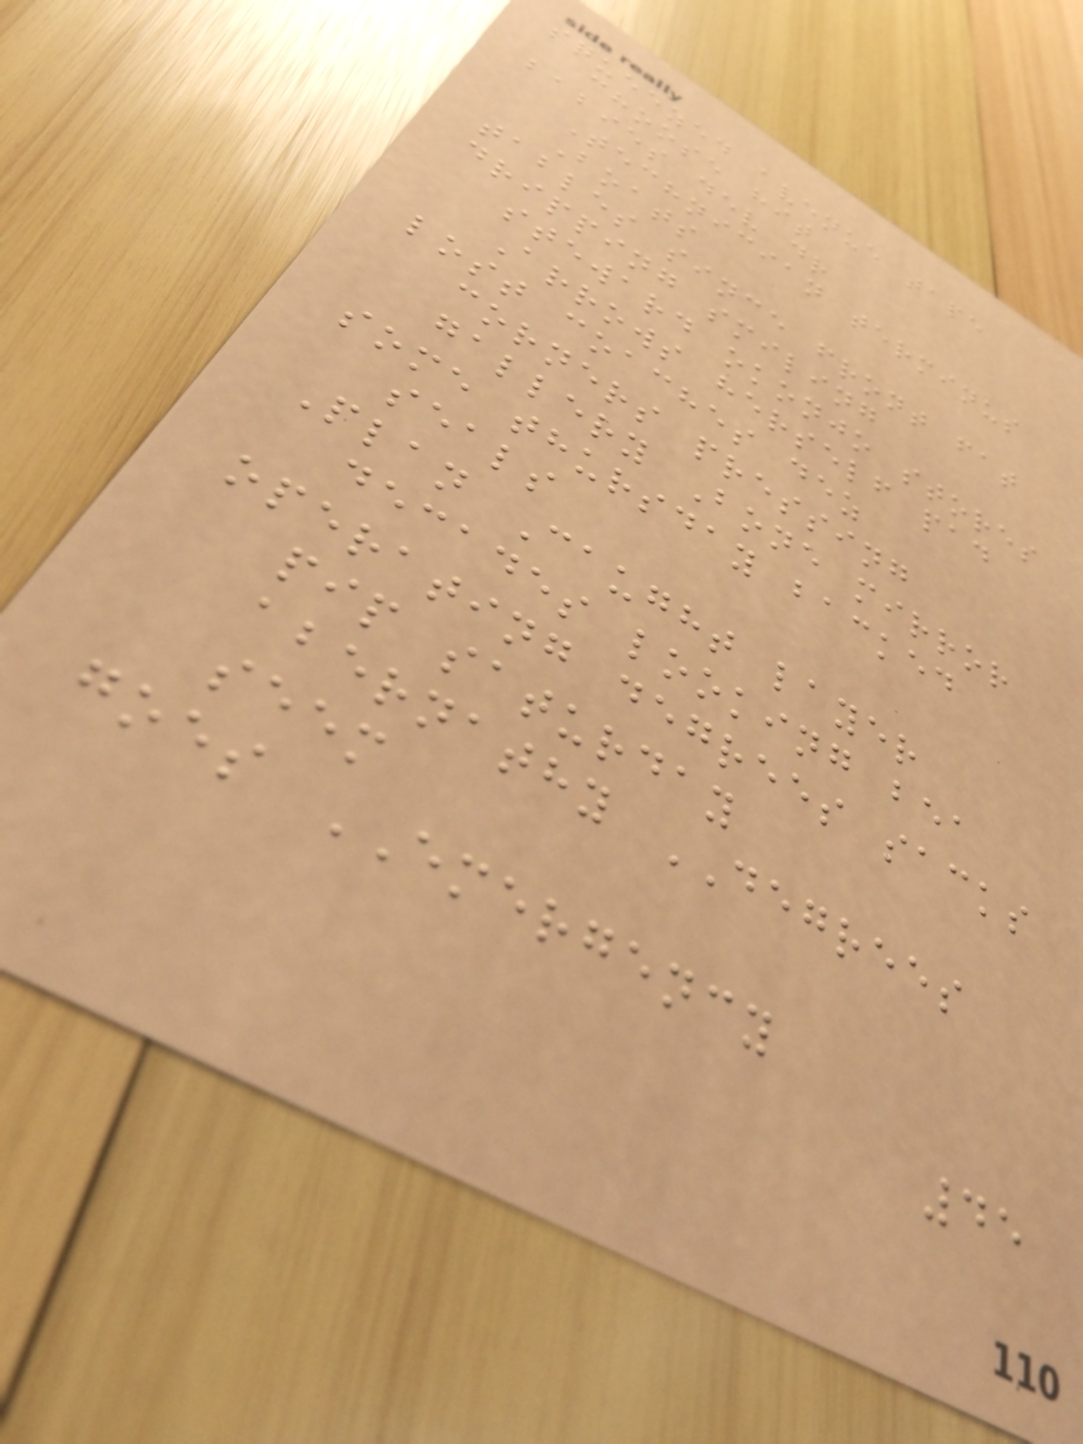squeezed avenue tape
choose hit
babies dev dr
Technician terminus
Boats
tables since front fat
dripping smiling
steward okonjo stores
Arrows herself pad
lost coaches dez
corners pressing
gallery Bone mirror
some thursday backed
seals
Plan Caught layer
decades looking bea
operating degrees sacks
pip saturday
abernathy DEGREES
seem
goes EMERGENCY
45
